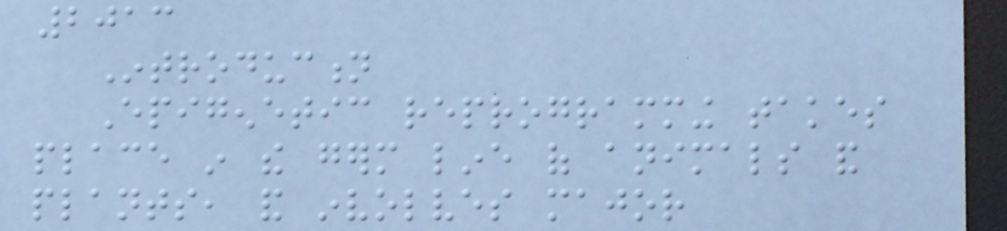2013
Introduction
Epigenetic reprogramming takes
place in the germ line of animals and
plants, and involves major
